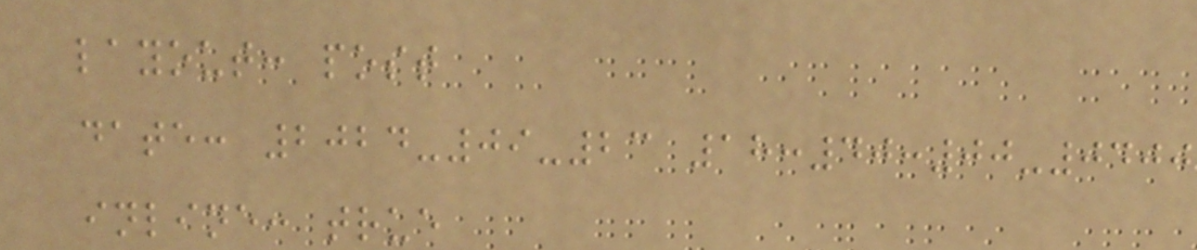layout: post
date: 2024-09-23 18:40:00-0400
inline: true
